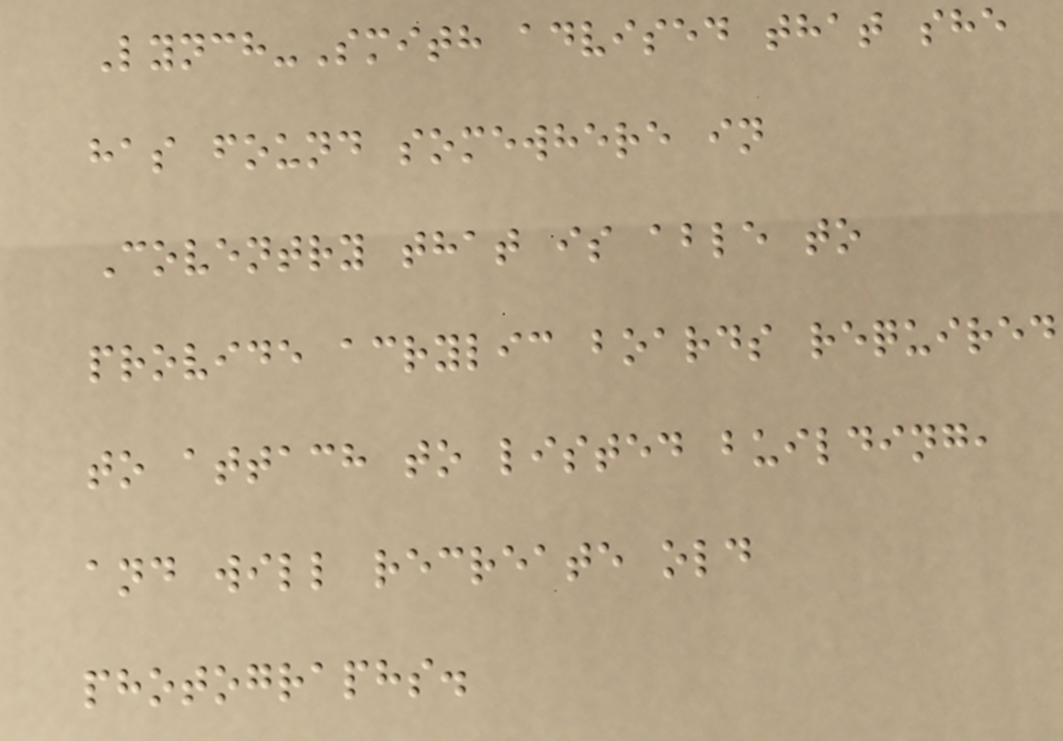Lynch-Smith advised that she
has found somewhere in
Coventry that is able to
provide acrylic boards required
to attach to listed building,
and will recreate old
photographs.
